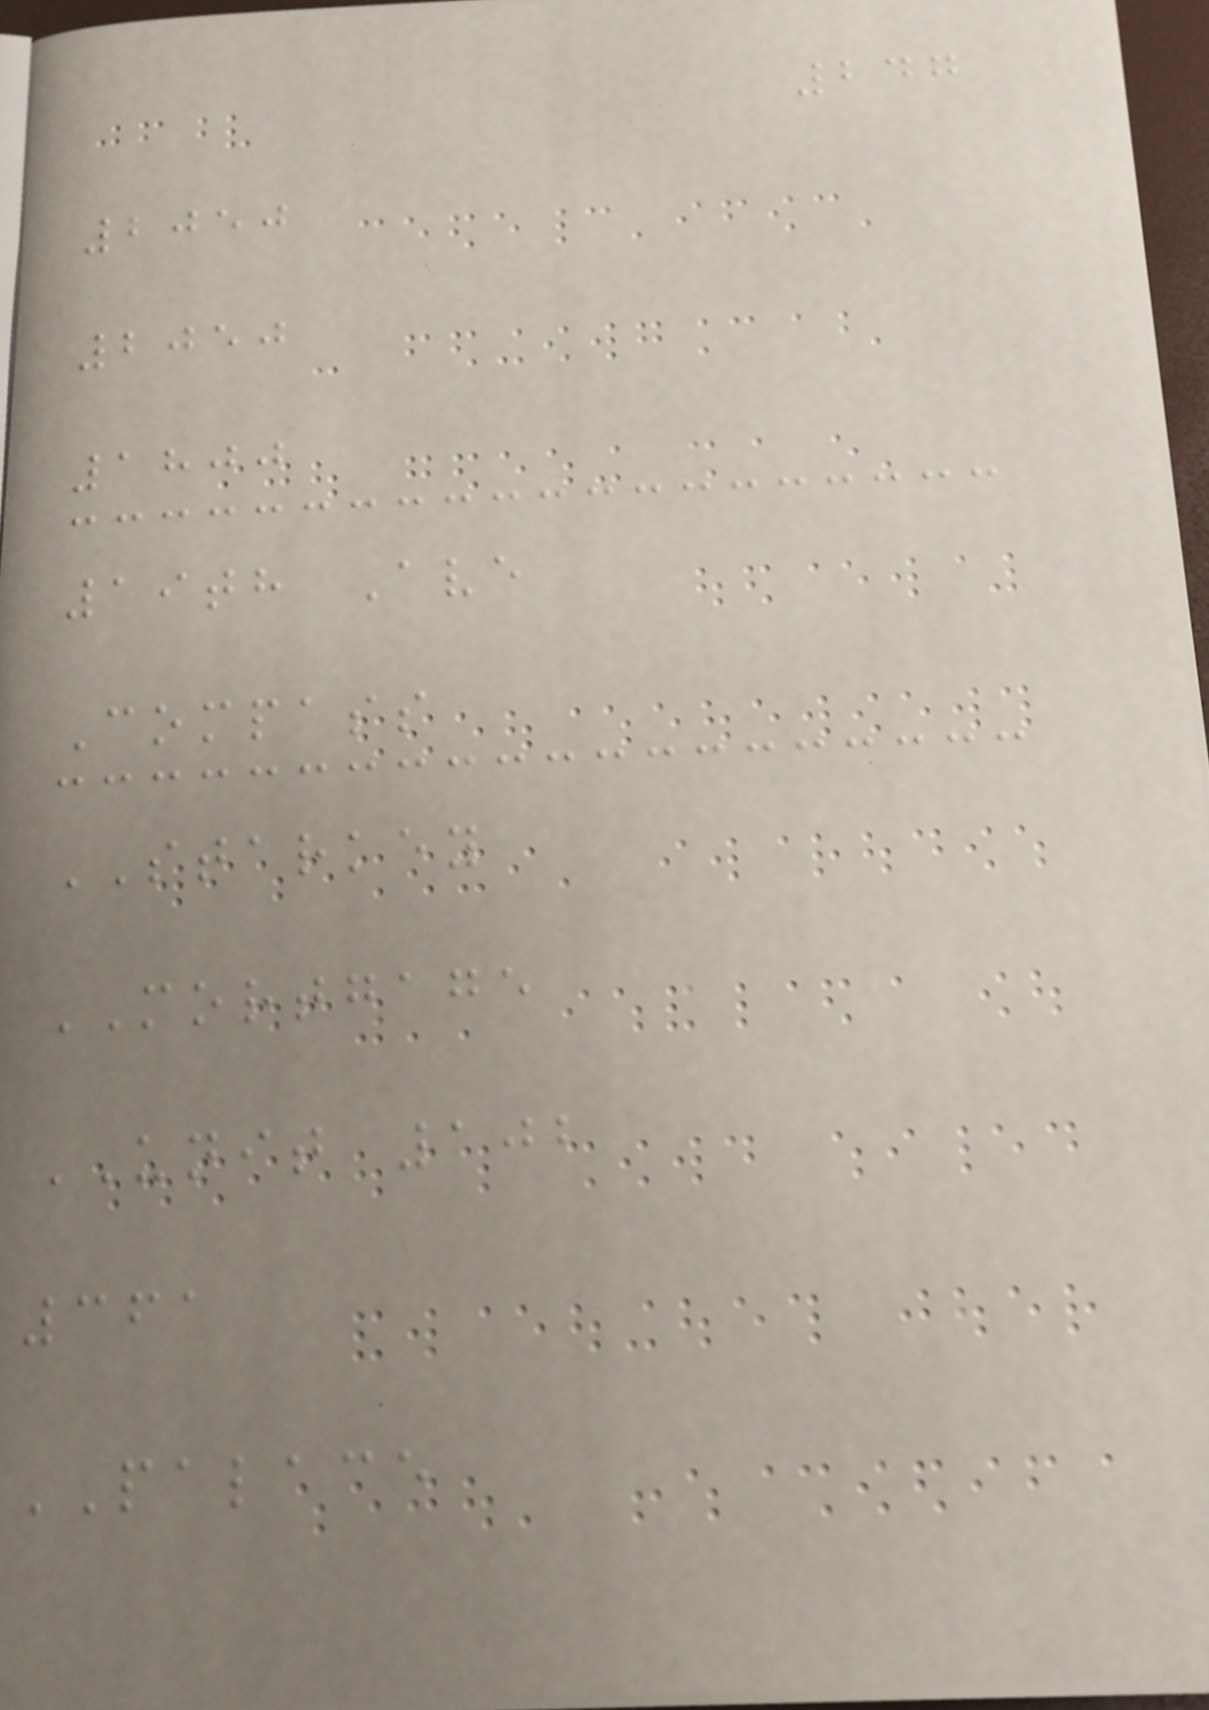247
2050
2050
1800
19th Ave
Compass
STARKEY
MORTGAGE
UNIT 102
361
PALACE
